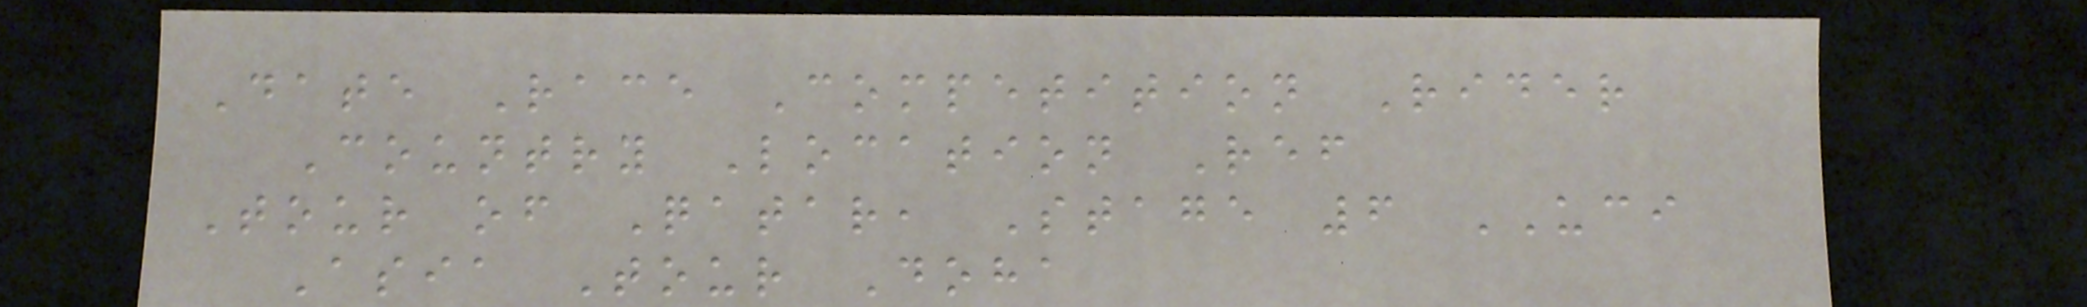Date Race Competition Rider
Country Location Ref
Tour of Qatar, Stage 6 UCI
Asia Tour Doha
